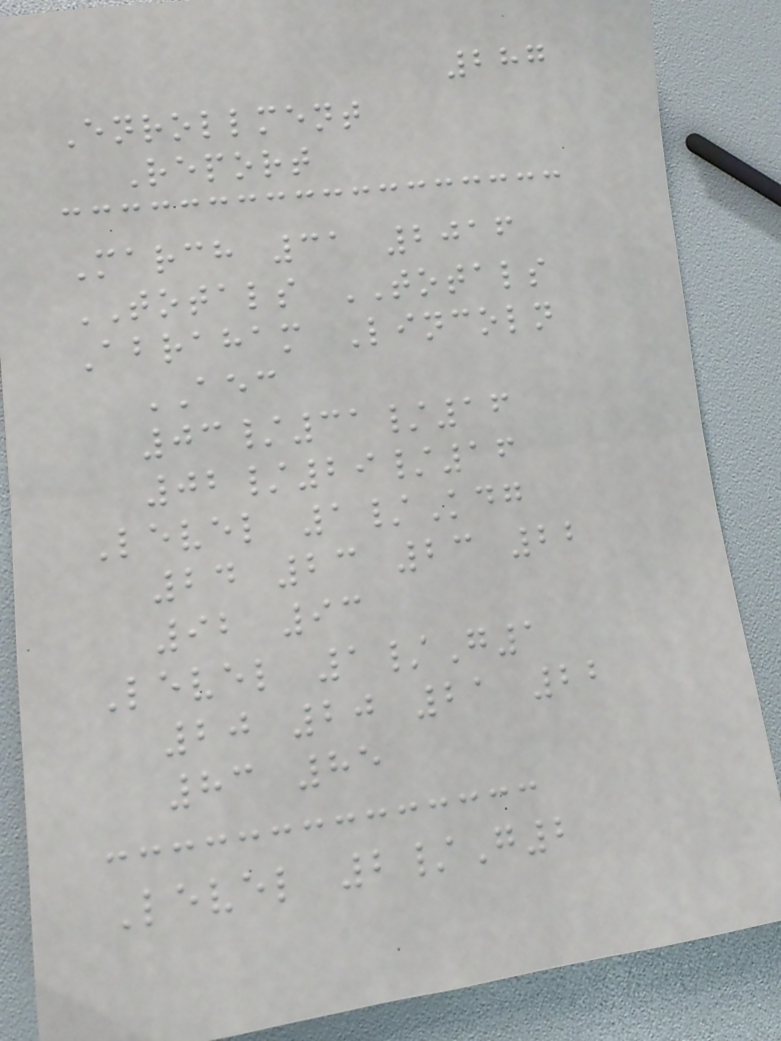287
Enrollment
Report
March 31 2016
TOTALS TOTALS
Abraham Lincoln
AEC
03/31/16
02/29/16
Level 1/Kdg
24 23 23 22
92 93
Level 1/G1
20 20 21 22
83 85
Level 2/G2
